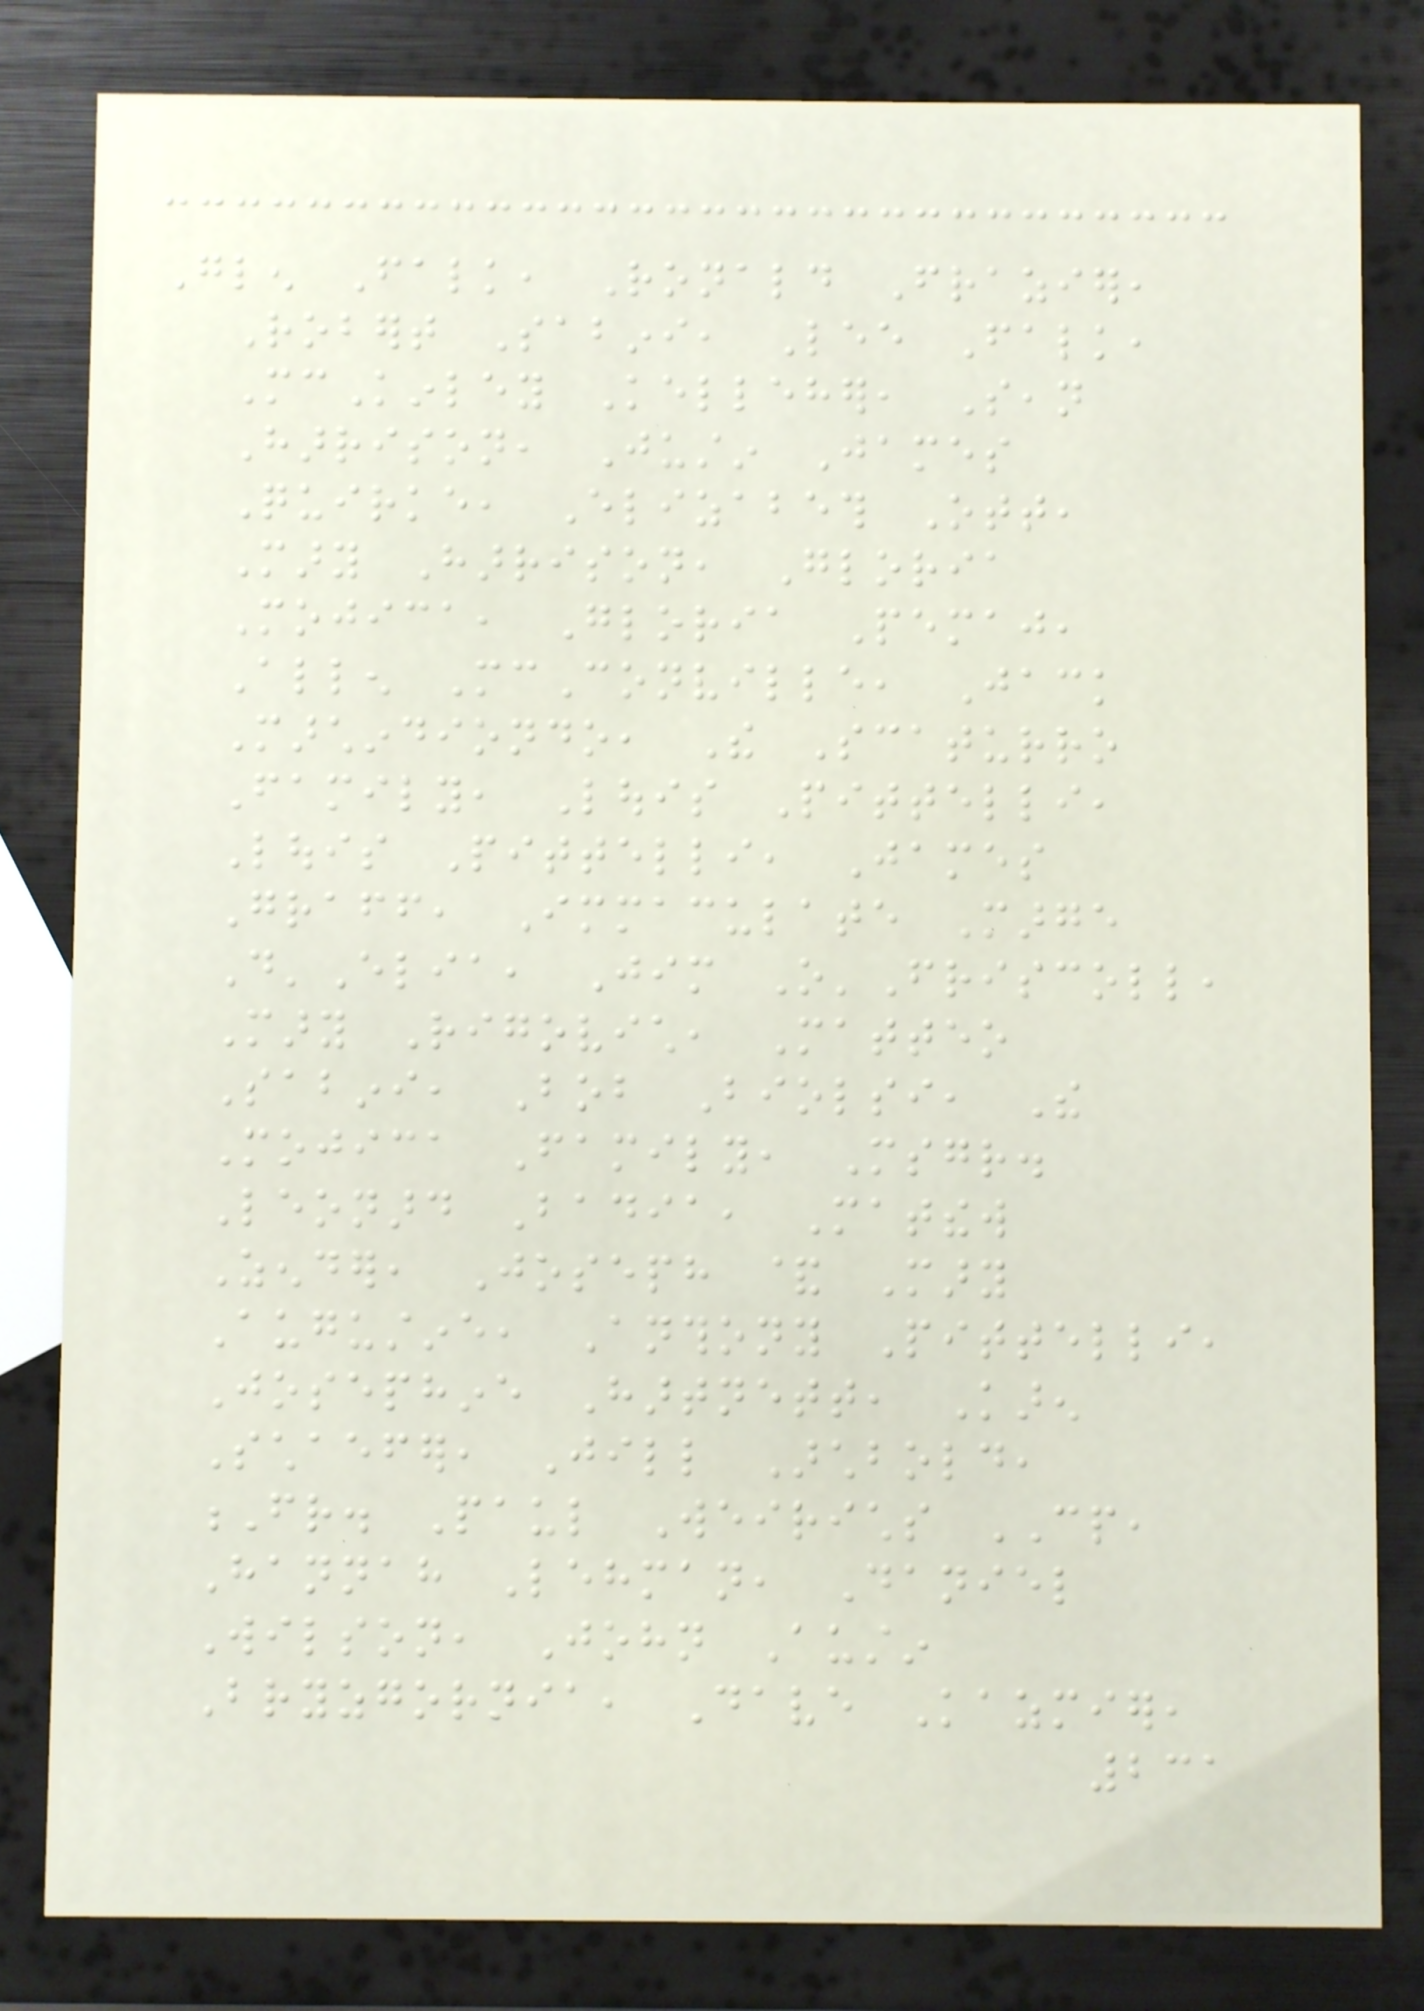Glen Falk, Ronald Frazier,
Robert Sabini, Lee Falk,
McKinley Kelleher, Sean
Harrison, Justin James
Quirke, Elizabeth Ott,
Mary Harrison, Gloria
Mojica, Gloria Pemaj,
Allen McConville, Jack
Marchindiondo, The Scaturro
Family, Louis Pittelli,
Louis Pittelli, James
Graff, Immaculate Marge
D'Elia, Jim O'Friscoll,
Mary Rigovich, Matteo
Sabini, Bob Biolsi, The
Mojica Family, Msgr.
Leonard Badia, Matthew
Zender, Joseph & Mary
Augustine, Anthony Pittelli,
Josephine Hartnett, Karen
Schaefer, Jill Archbold,
Fr. Paul Weirichs CP,
Hannah Lehman, Daniel
Wilson, John Austin
Bryzgornia, Dave Kazmier,
231
